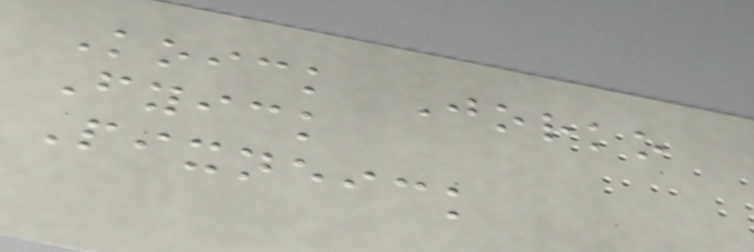Koick Jorko
Fyick
Pixneick
